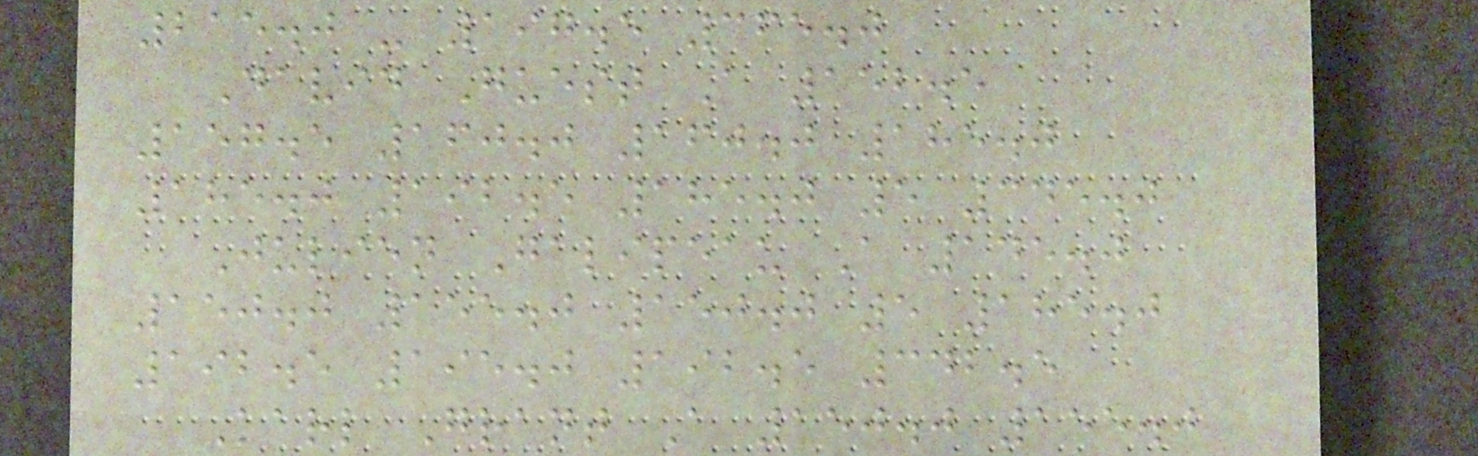215.0 - 197.5 365.0
David Guest A 152.5
157.5 160.0 160.0 185.0
185.0 192.5 185.0 5 345.0
Julien Galipeau A 145.0
150.0 155.0 150.0 5 185.0
192.5 195.0 192.5 342.5
Karl Grant A 150.0 155.0
